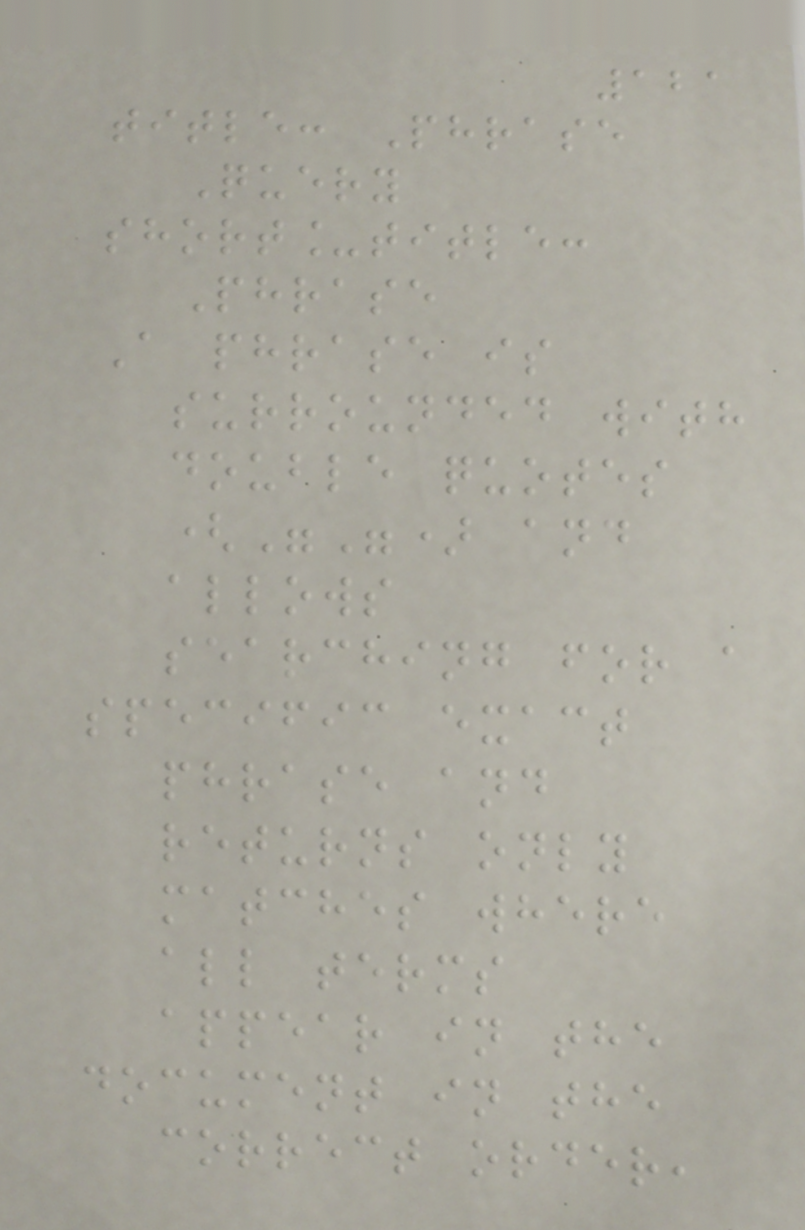121
title: Phrase
Query
short_title:
Phrase
A phrase is
surrounded with
double quotes
("") and
allows
searching for a
specific exact
phrase and
returns only
matches where
all terms
appear in the
document in the
correct order,
